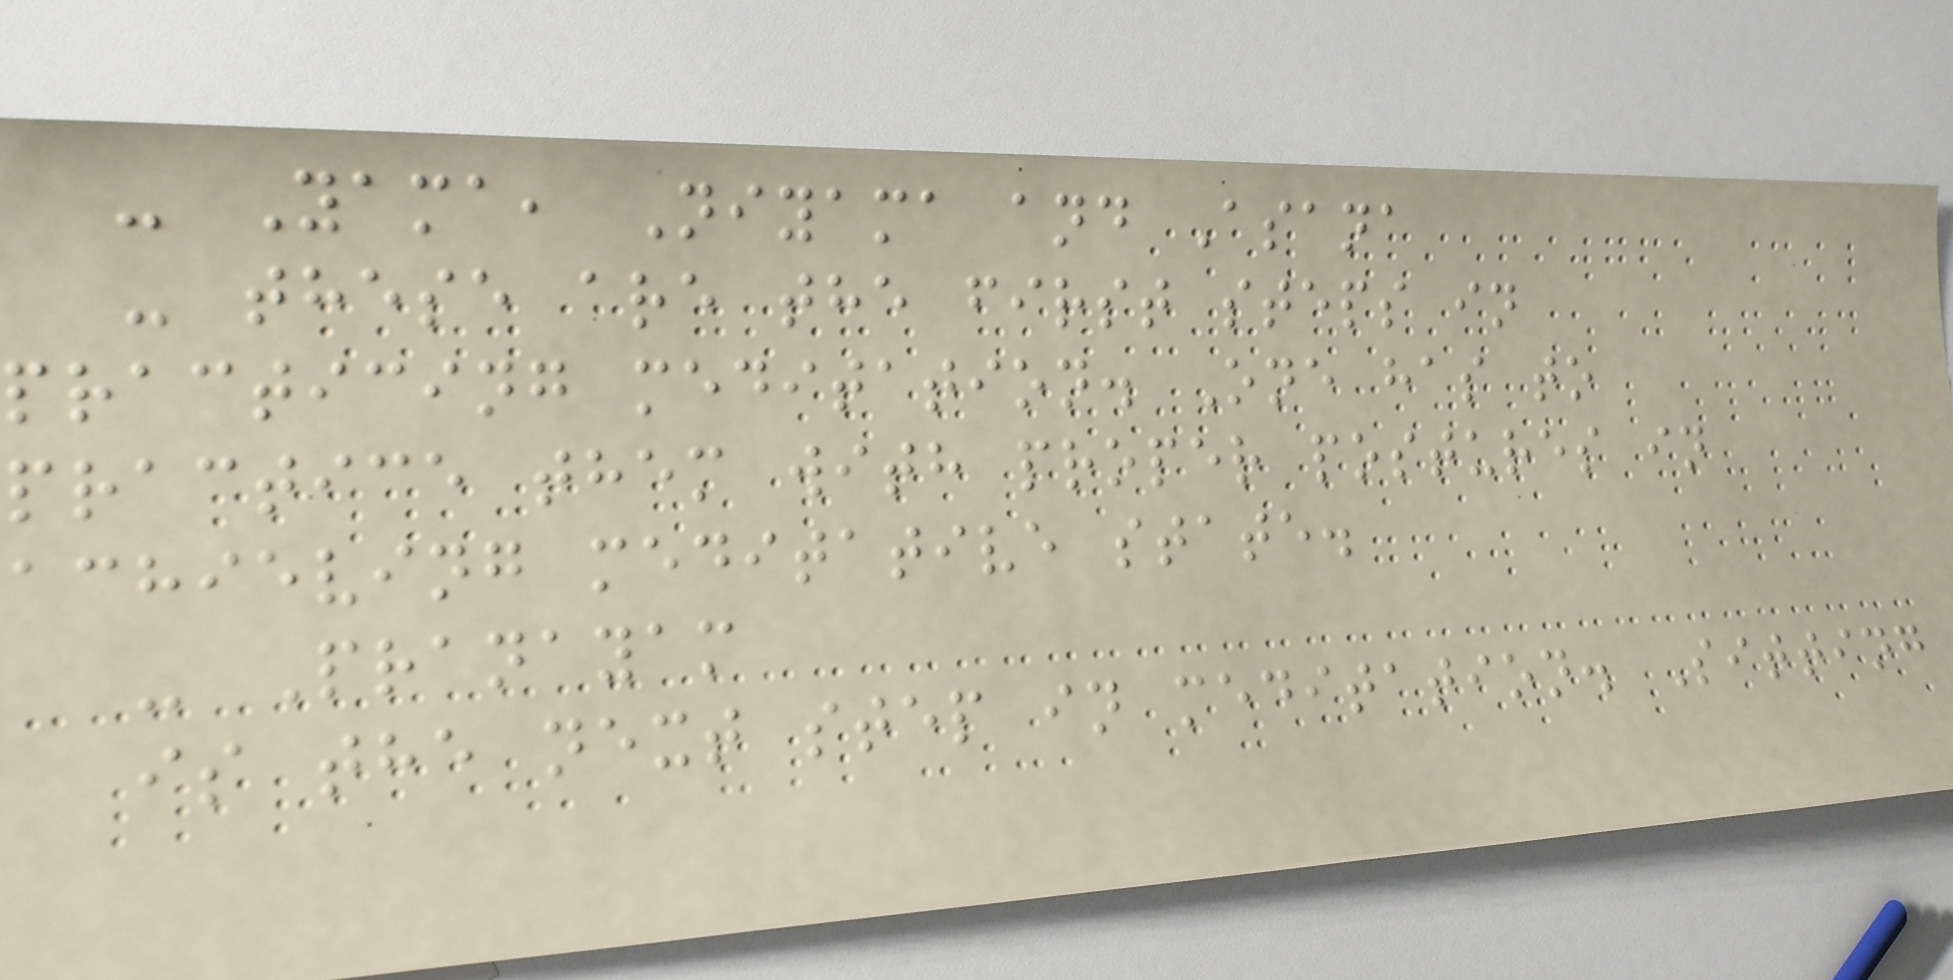- Yama, Niyama and Asana
- these are the first steps in
practicing meditation. One has to
practice them with proper postures in
achieving meditative state.
- Pranayam
is the next step in meditation. Sitting
